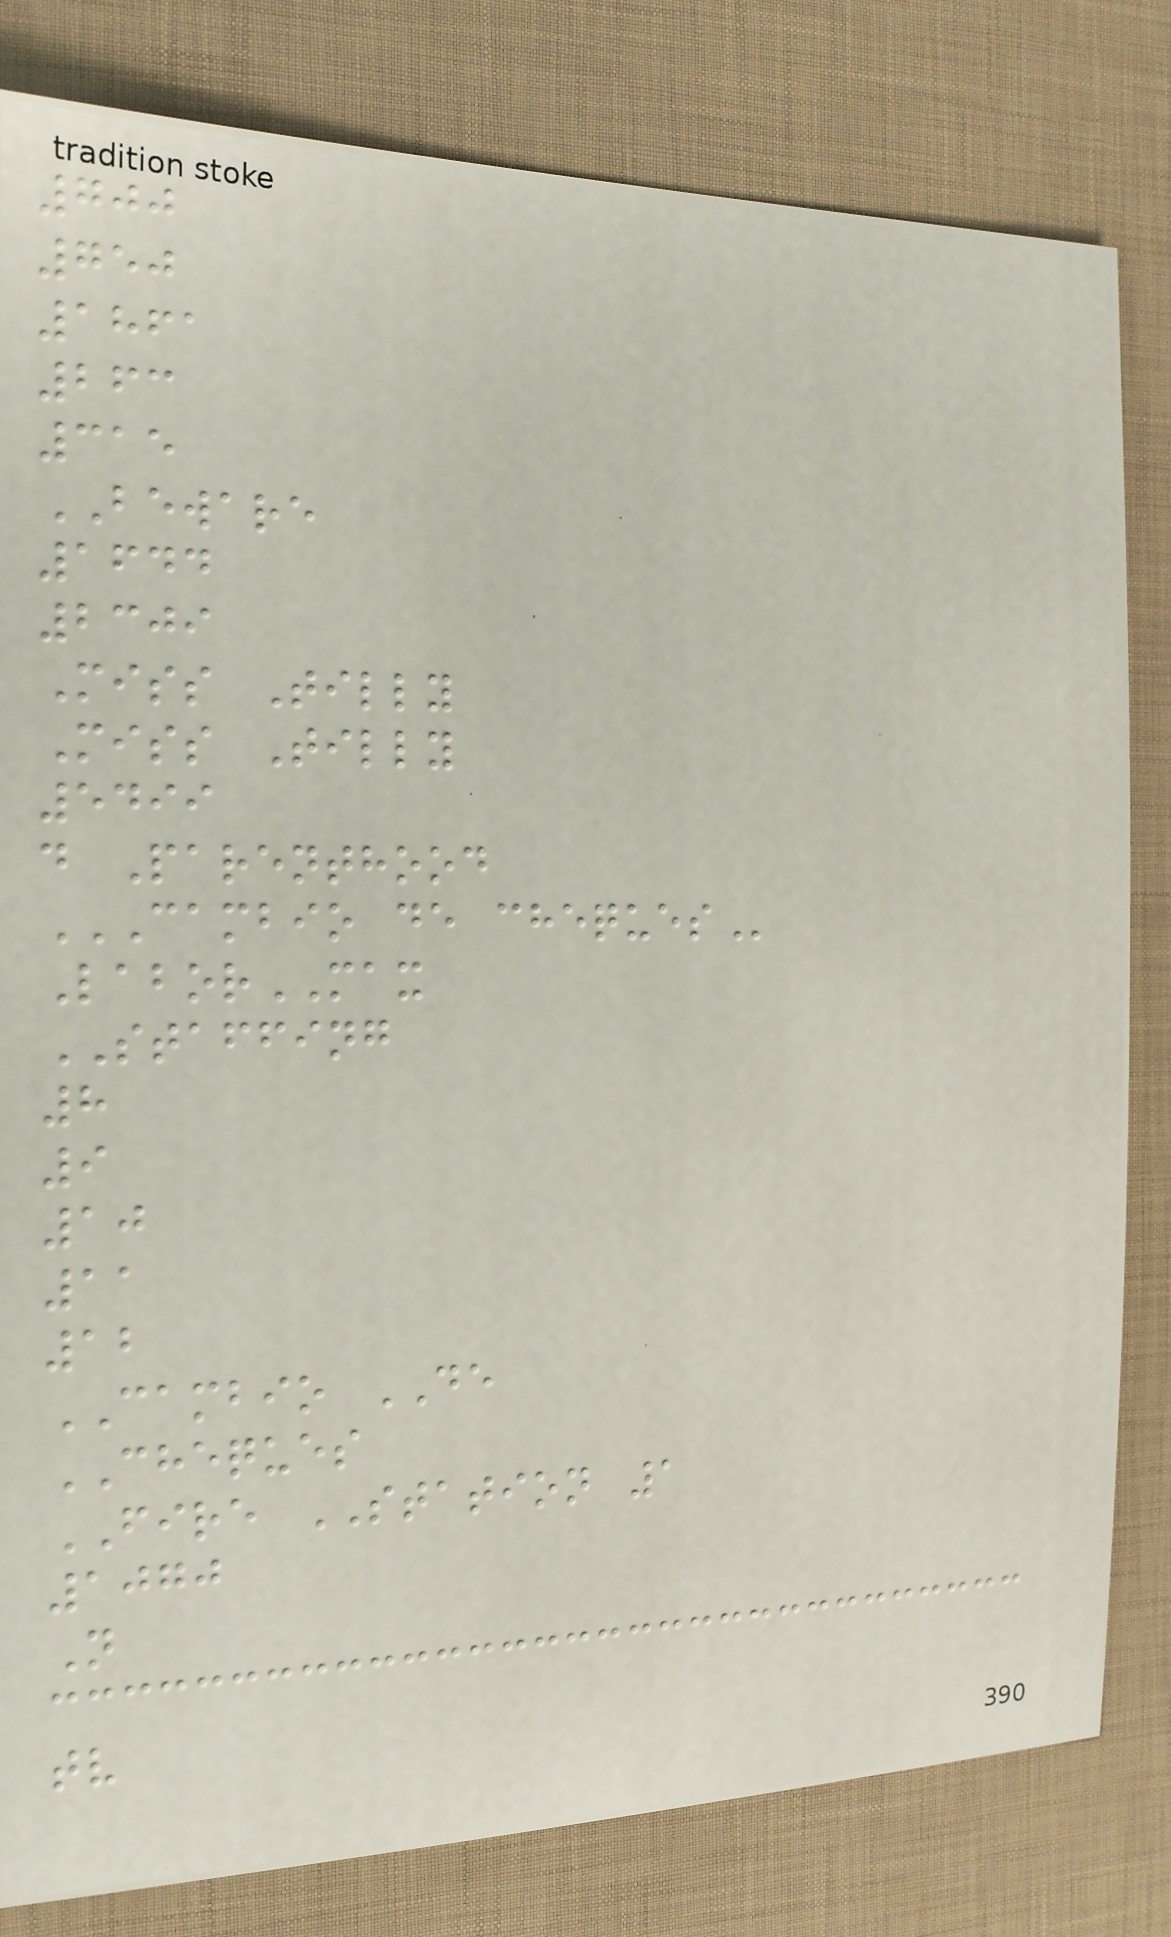700
750
1861
263
315
BEWARE
1644
2309
Miss Tilly
Miss Tilly
5499
d Parenthood
CAMBIO DE CHEQUES
LaborMAX
STAFFING
8
9
10
11
12
CAMBIO DE
CHEQUES
FIRE STATION 1
1070
N
tv
